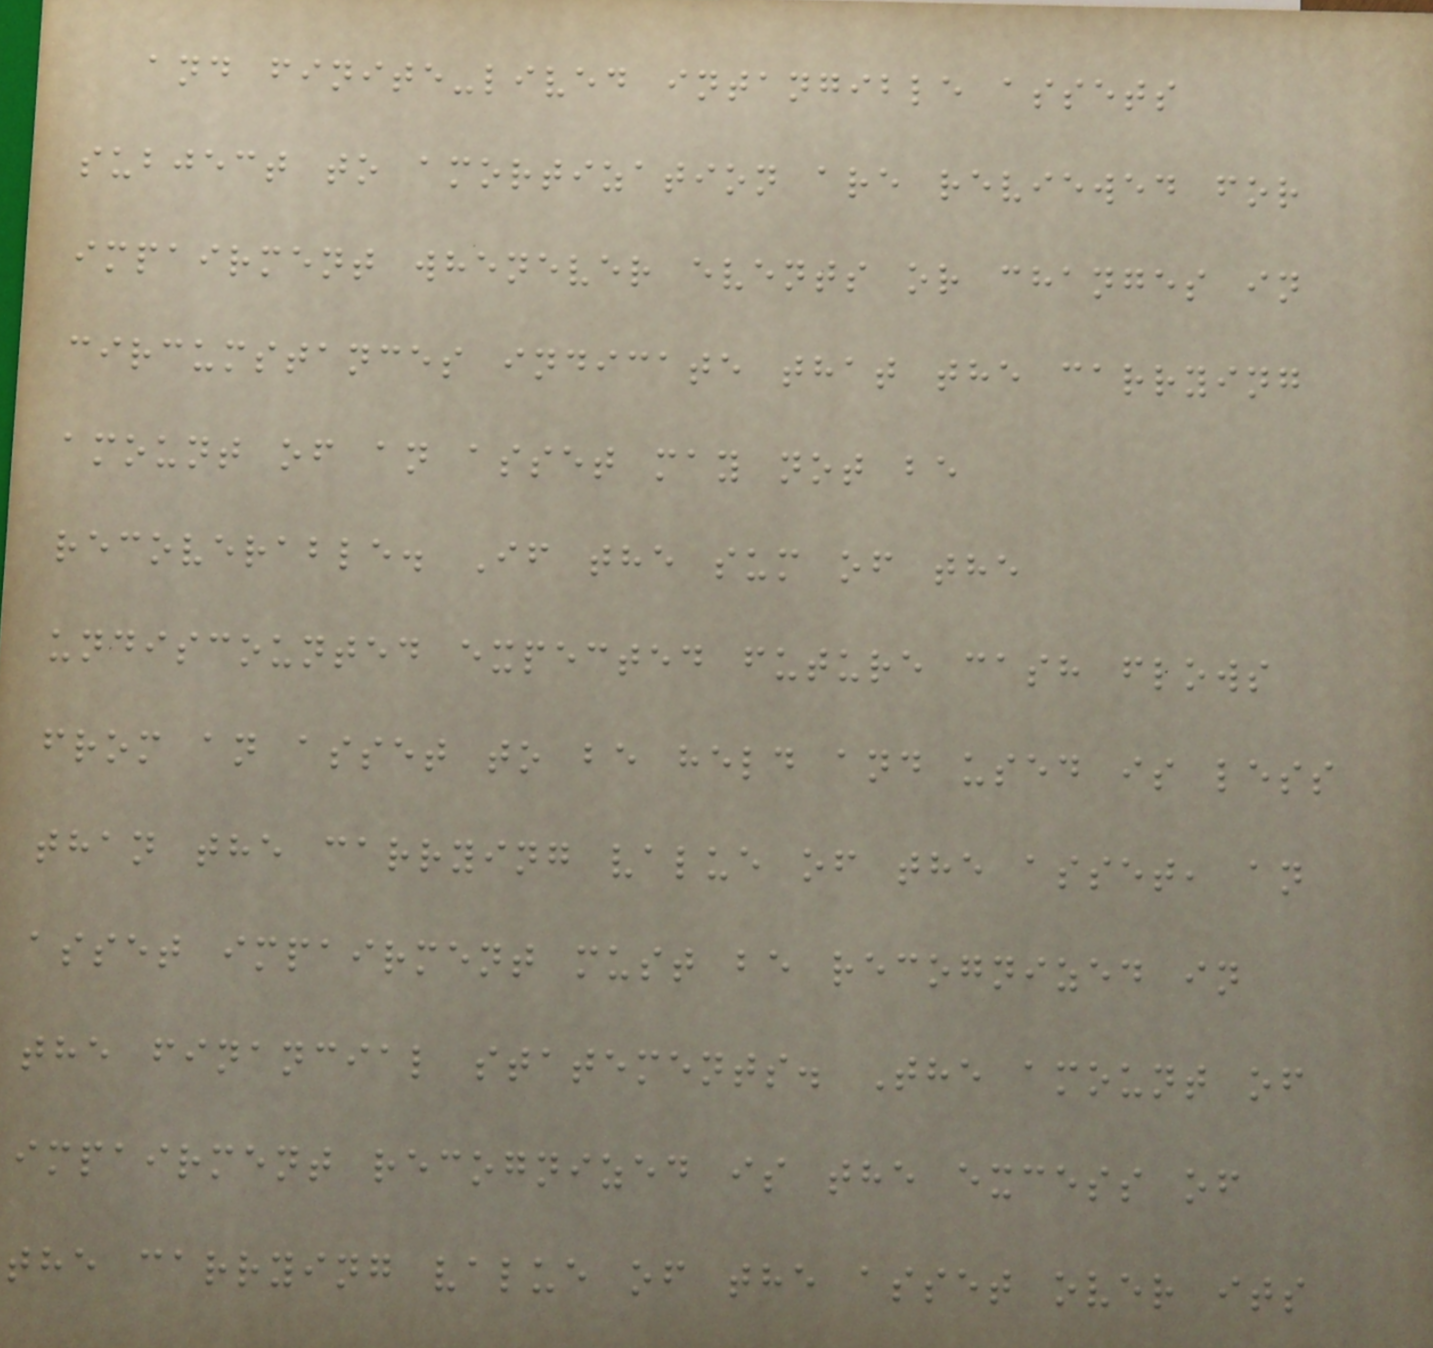and finite-lived intangible assets
subject to amortization are reviewed for
impairment whenever events or changes in
circumstances indicate that the carrying
amount of an asset may not be
recoverable. If the sum of the
undiscounted expected future cash flows
from an asset to be held and used is less
than the carrying value of the asset, an
asset impairment must be recognized in
the financial statements. The amount of
impairment recognized is the excess of
the carrying value of the asset over its
